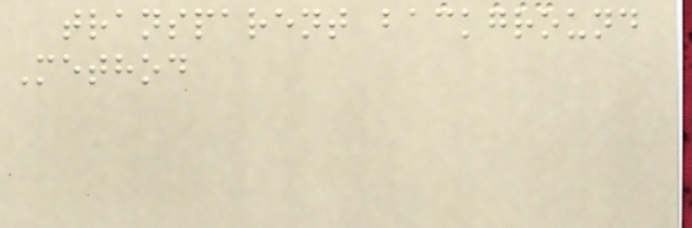transparent background
Method
